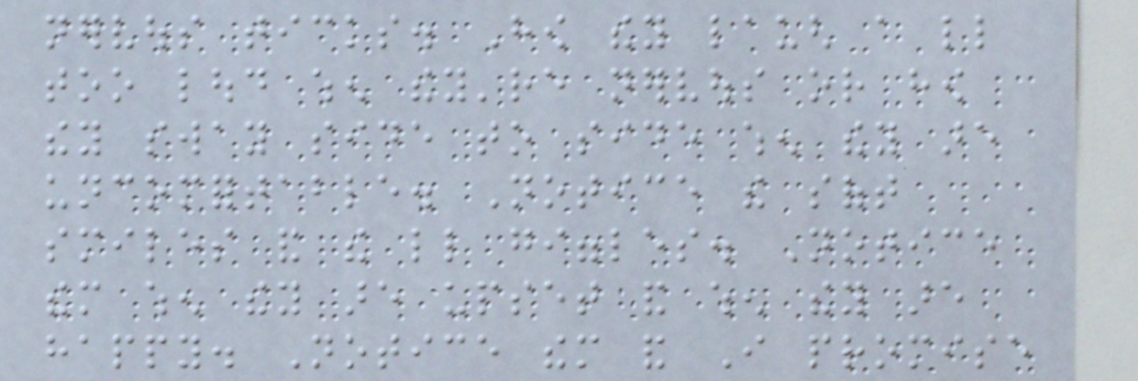nervous ticks. How they laugh a little
too loud when they're nervous or how
they sway side to side when they are
uncomfortable. Notice the soft
smiles and the little giggles. Notice
them when they are upset and when they are
happy. Notice them and I promise
